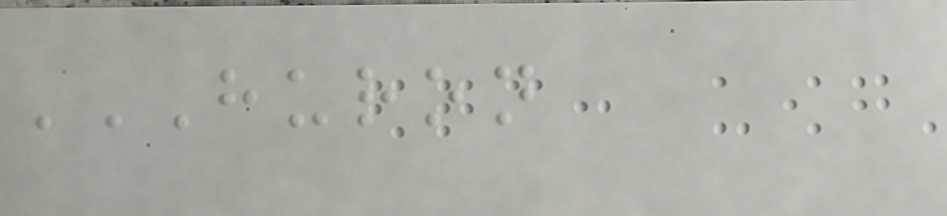HURON
